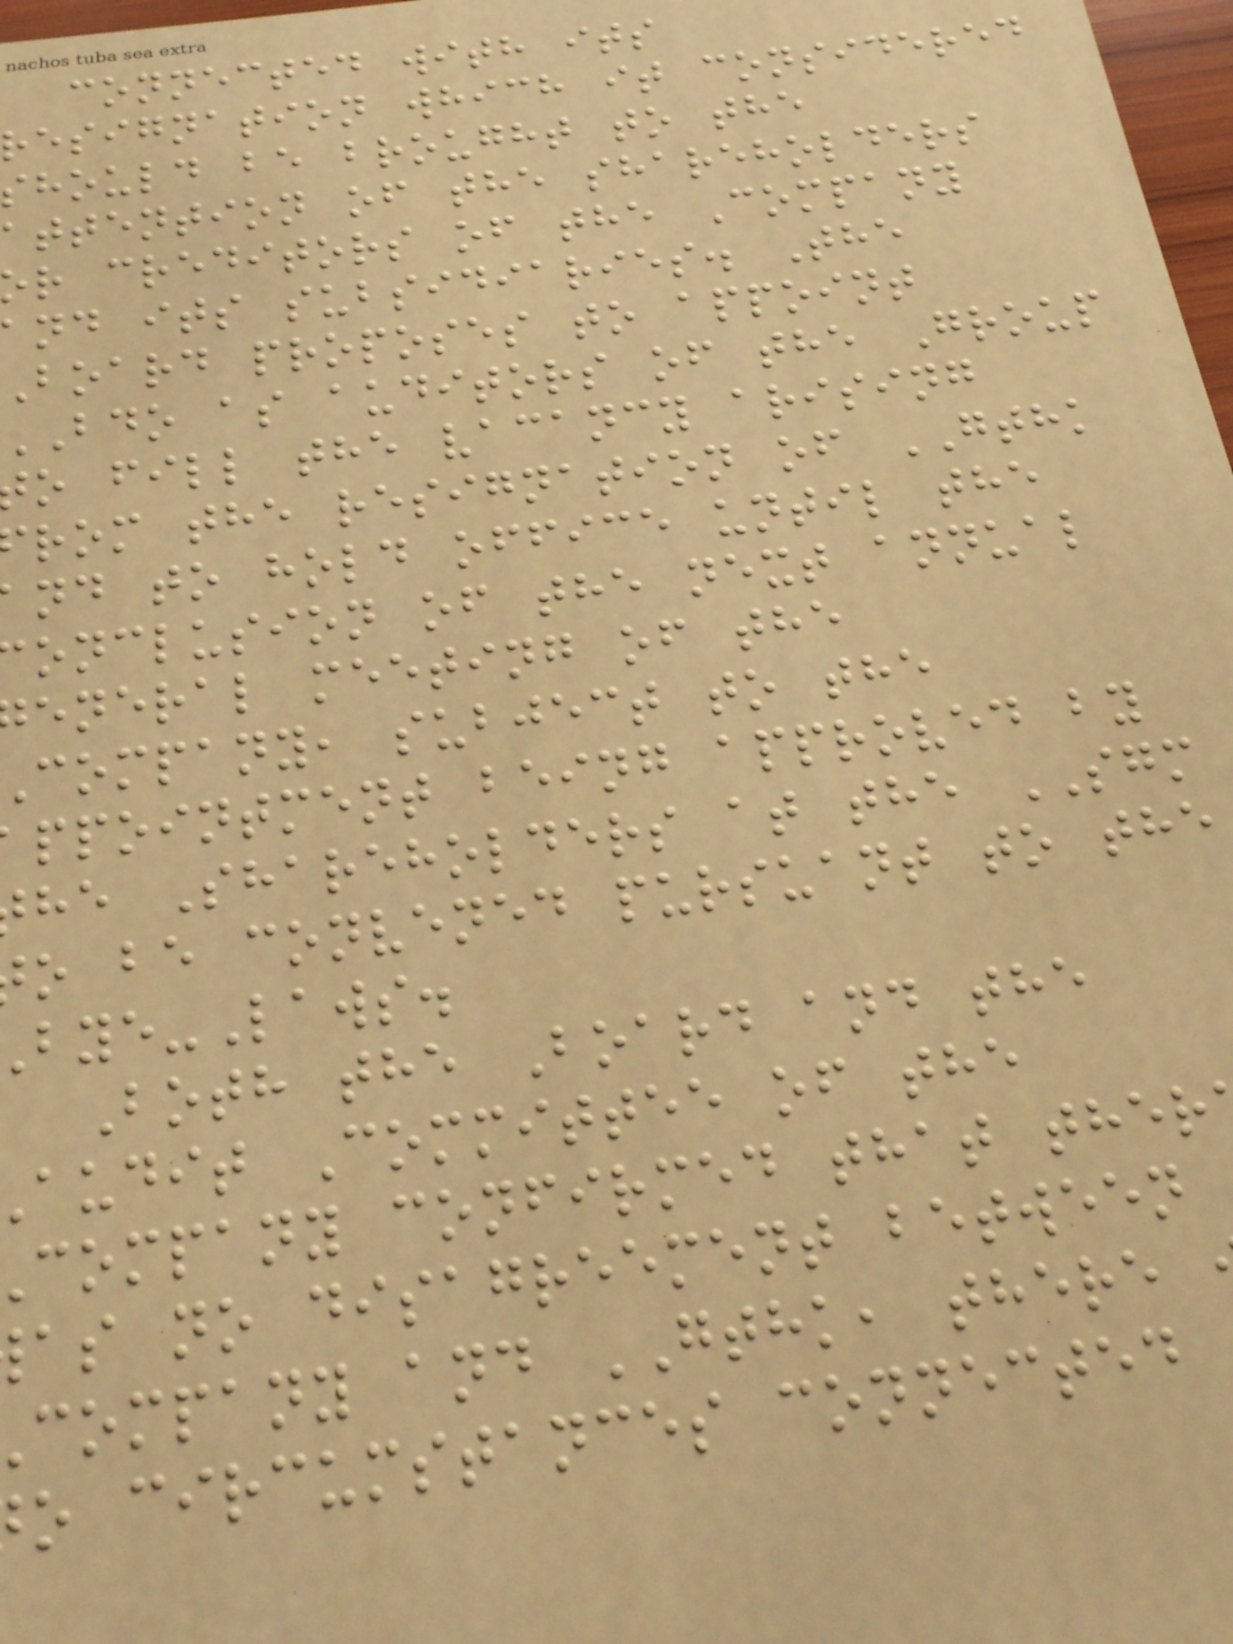connected with its
resignation which it considered
should be brought to the
attention of the shareholders
r creditors of the Company
nd its subsidiaries. The
board proposes to appoint
bdo as auditors of the Group
o fill the vacancy arising
rom the resignation of GTHK
nd to hold office until the
onclusion of the next annual
eneral meeting of the
company, subject to the
ppointment being approved by
he Shareholders at the SGM
o be convened pursuant to the
ye-Laws.
Both the Board and the
audit Committee of the
company confirmed that ther
as no disagreement between
company and GTHK, there
o circumstances connected
